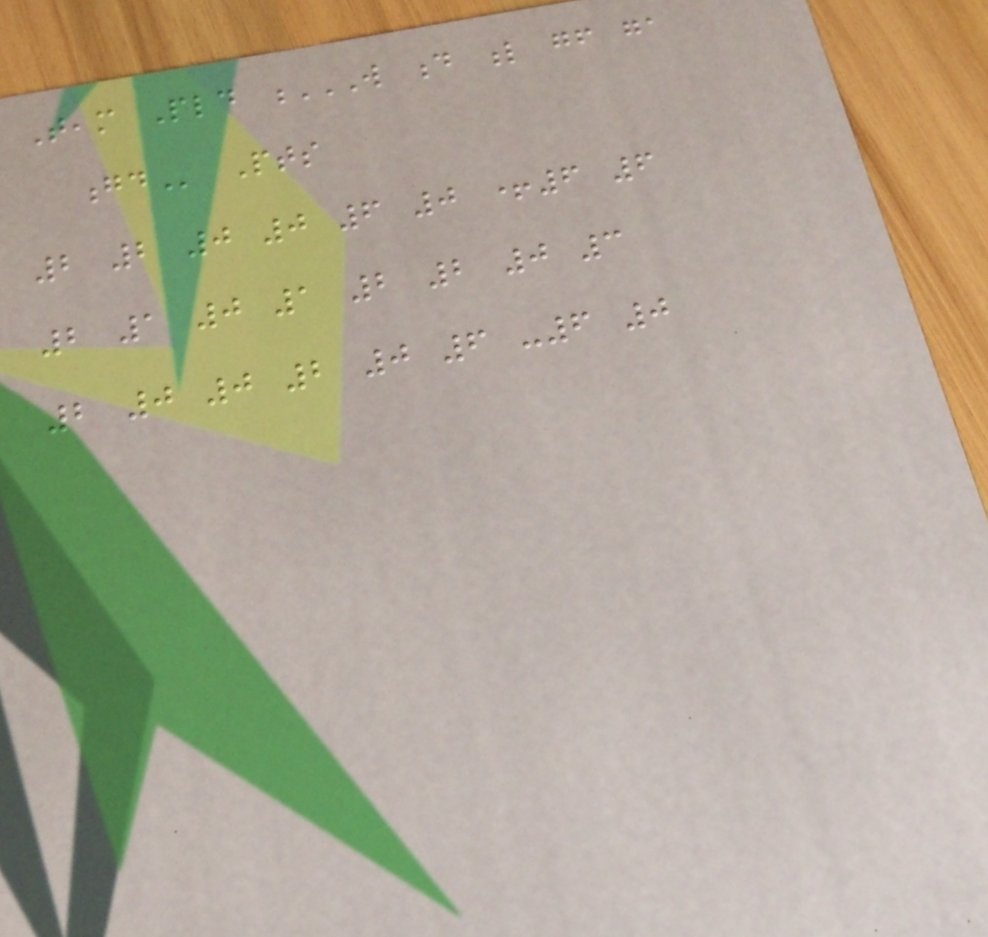Team Pld W D L GF GA
GD Pts
2 2 0 0 6 0 +6 6
2 1 0 1 2 2 0 3
2 0 0 2 0 6 -6 0
